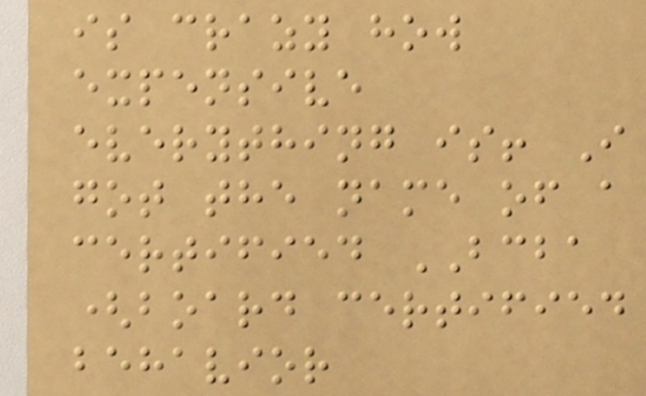is crazy how
expensive
everything is! I
got the name of a
certified BCBA
(board certified
behavior
